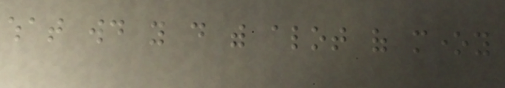what would you do with alot of money
